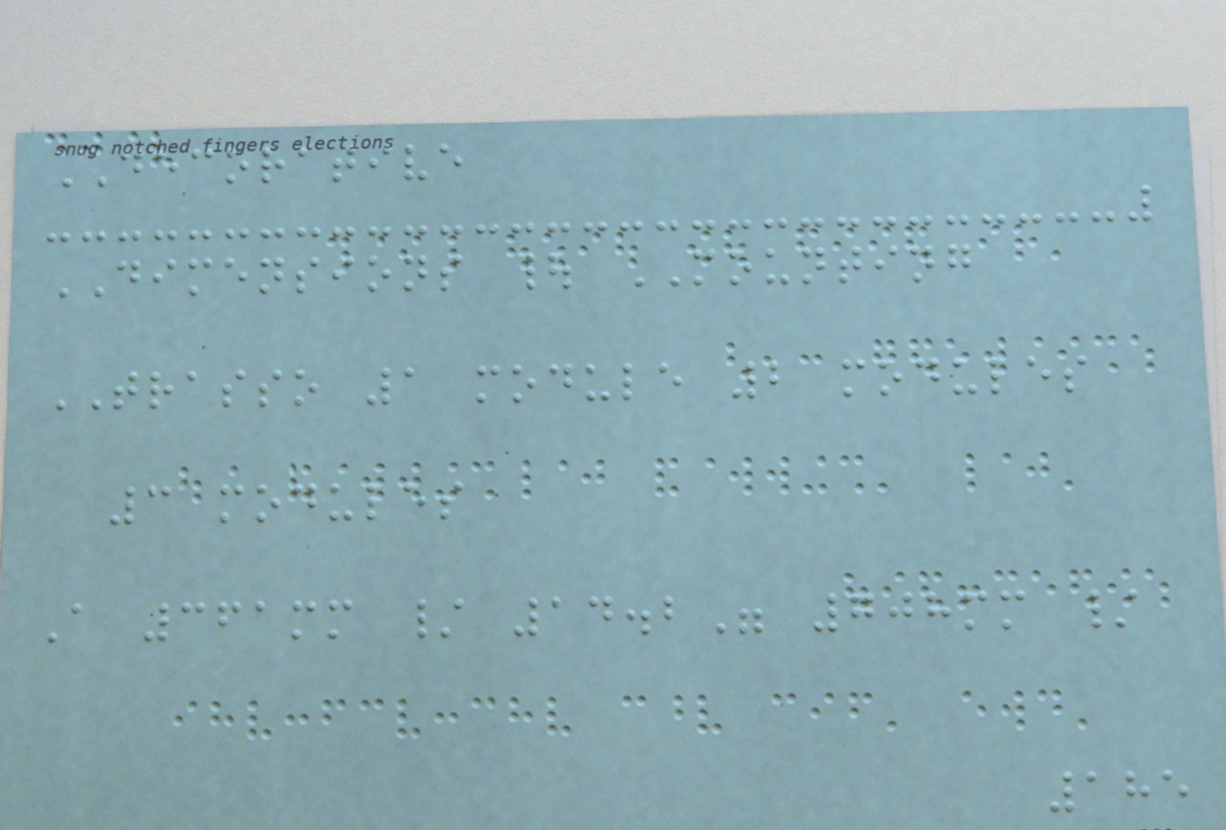DECORATIVE
DIMENSIONS | MOUNTING
TRASSO 1 module 2 modules
3 modules
A 361mm / 14.2" 708mm /
185
